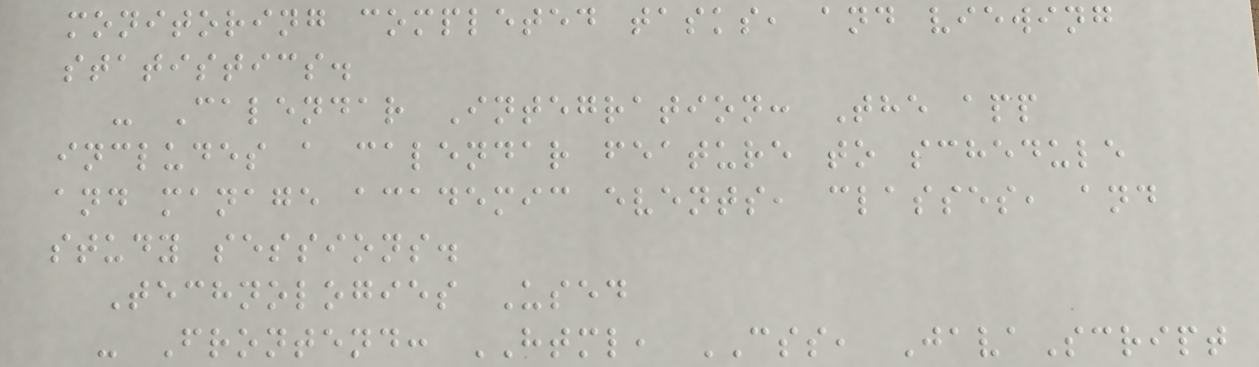monitoring completed tasks, and viewing
statistics.
- Calendar Integration: The app
includes a calendar feature to schedule
and manage academic events, classes, and
study sessions.
Technologies Used
- Frontend: HTML, CSS, JavaScript
